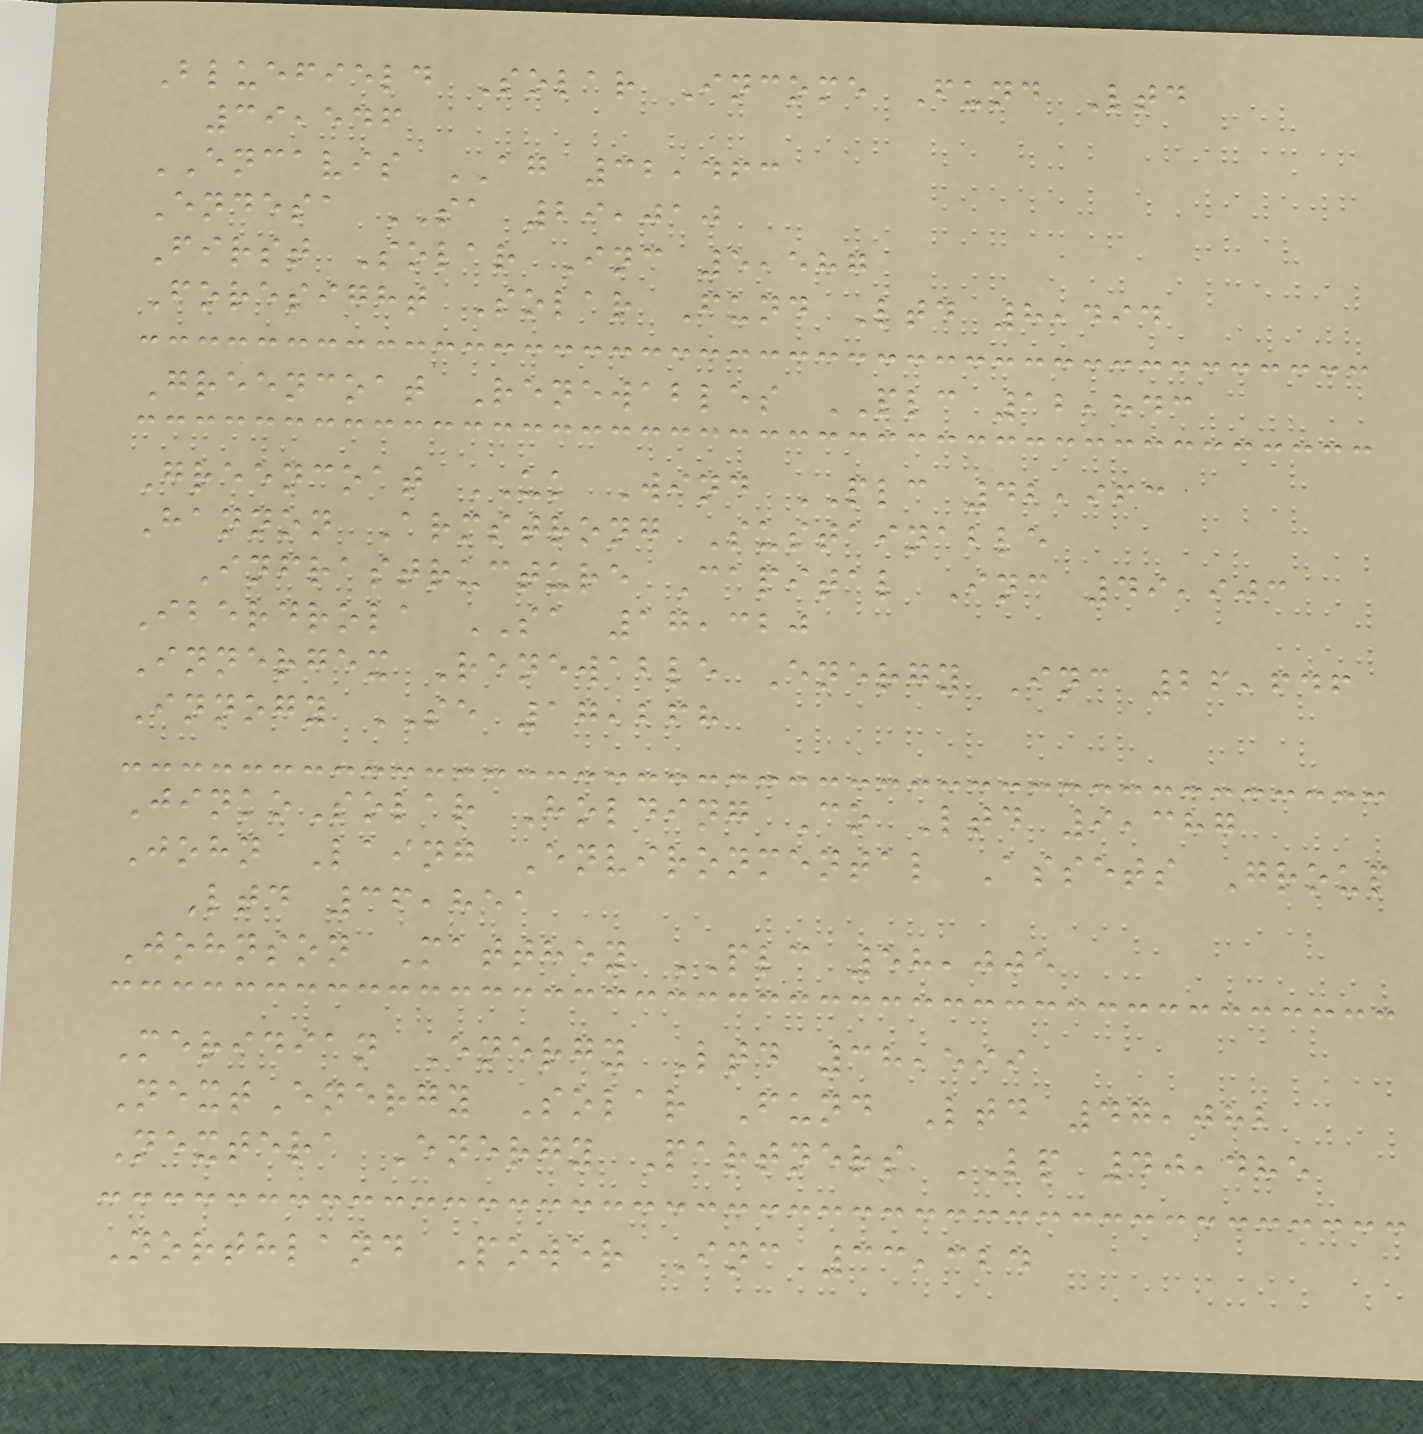Bluefield Solar Income Fund Ltd
39,546
ENCAVIS AG 32,463
Endesa SA 29,010
First Solar Inc 5,587
Foresight Solar Fund Ltd 8,494
Greencoat Renewables PLC 12,843
Greencoat UK Wind PLC 42,963
Hannon Armstrong Sustainable
Infrastructure Capital Inc 49,903
Iberdrola SA 17,320
Innergex Renewable Energy Inc 26,646
Innogy SE 17,268
JinkoSolar Holding Co Ltd 9,387
John Laing Environmental Assets Group
Ltd 36,851
Johnson Matthey PLC 58,005
Meridian Energy Ltd 38,599
NextEnergy Solar Fund Ltd 47,082
Nextera Energy Partners LP 40,485
Northland Power Inc 33,324
